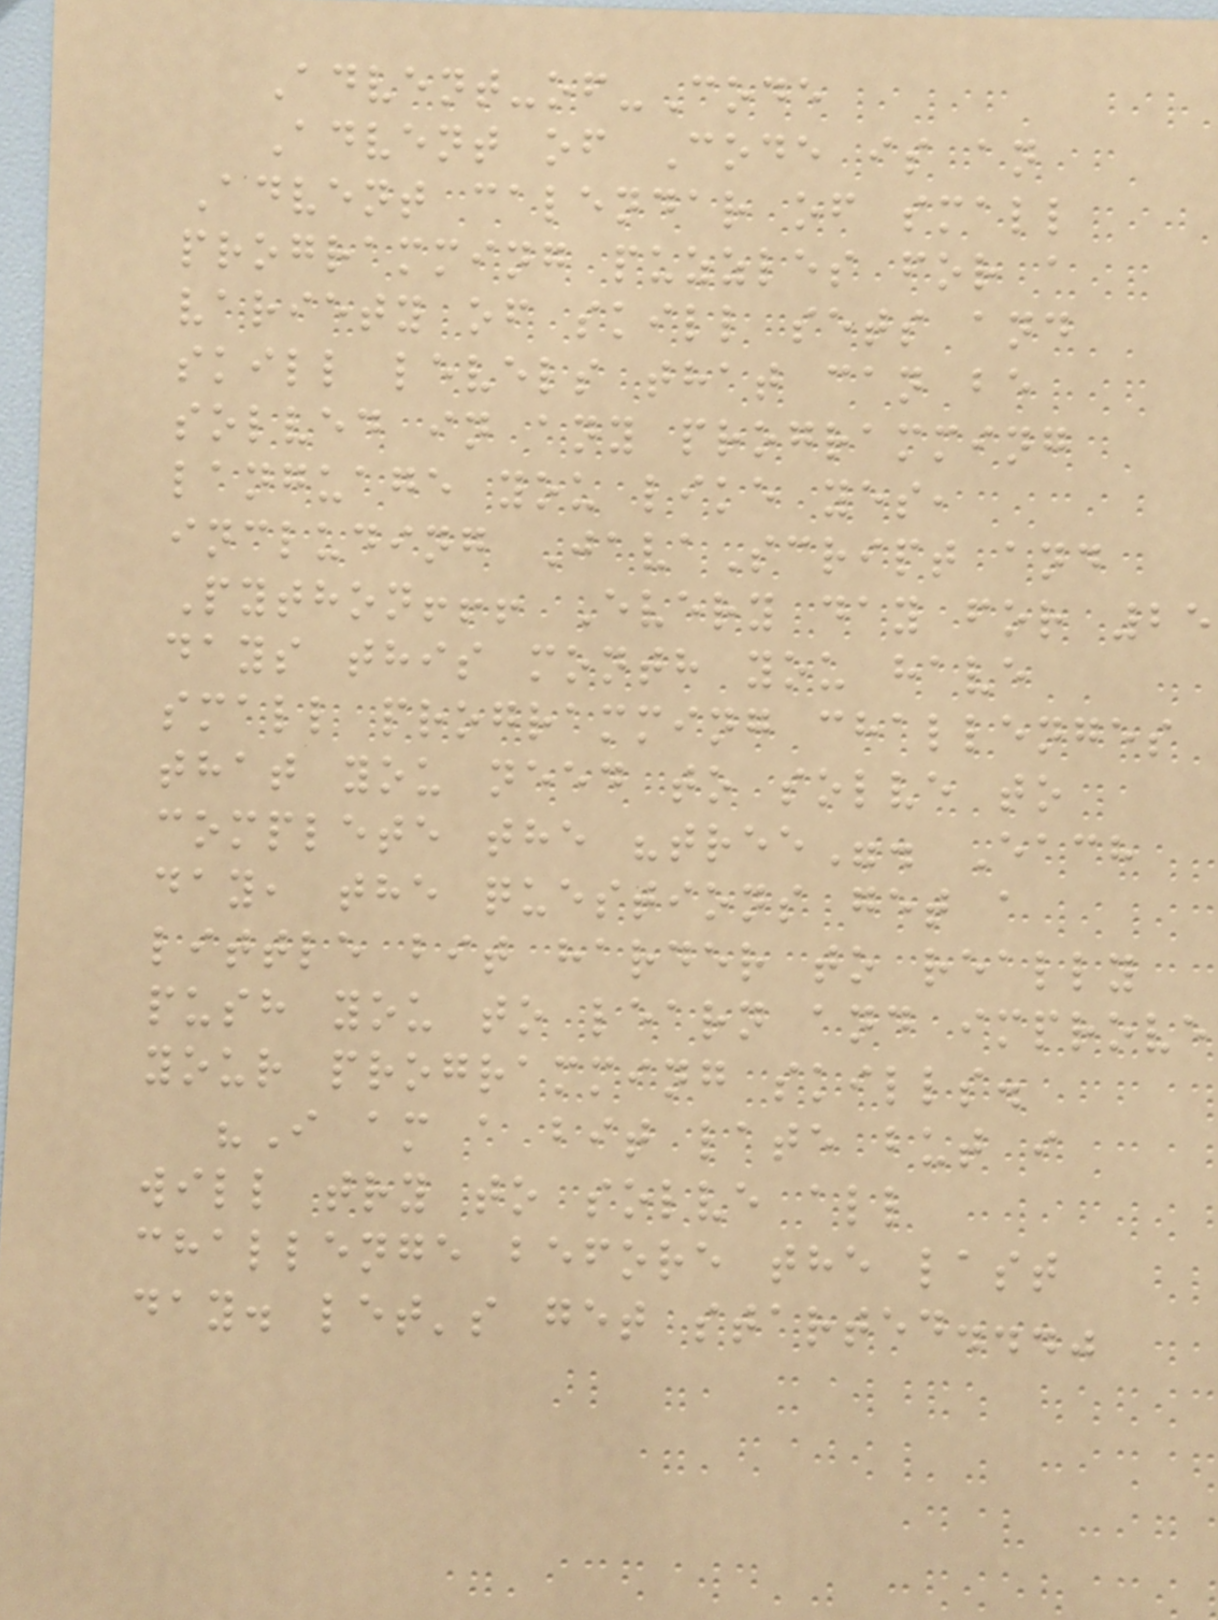Advent-of-Code
Advent of Code is an
Advent calendar of small
programming puzzles for a
variety of skill sets and
skill levels that can be
solved in any programming
language you like yes,
including JavaScript and
Python!!! Every day for 25
days this month you have
small programming challenges
that you need to solve to
complete the "tree". Each
day, the questions get a
little bit harder to really
push you to learn and improve
your programming skills.
"I am a bit late but i
will try to solve all
challenge before the last
day. let's get started..."
